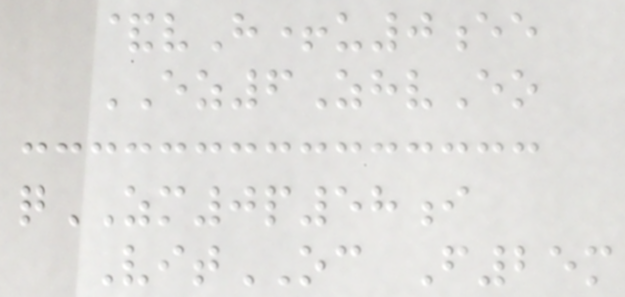&vH+u0ee
EZ6ZhvEo
qZM0p58i
VitOC F25m
